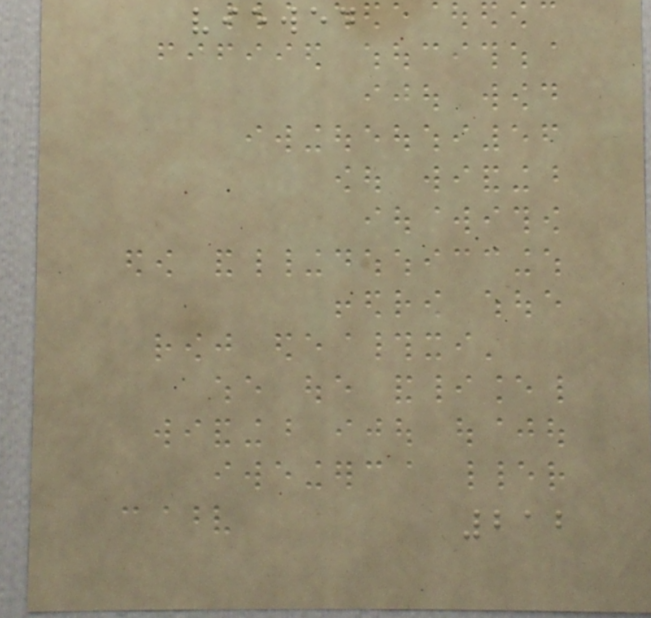viewed
212
